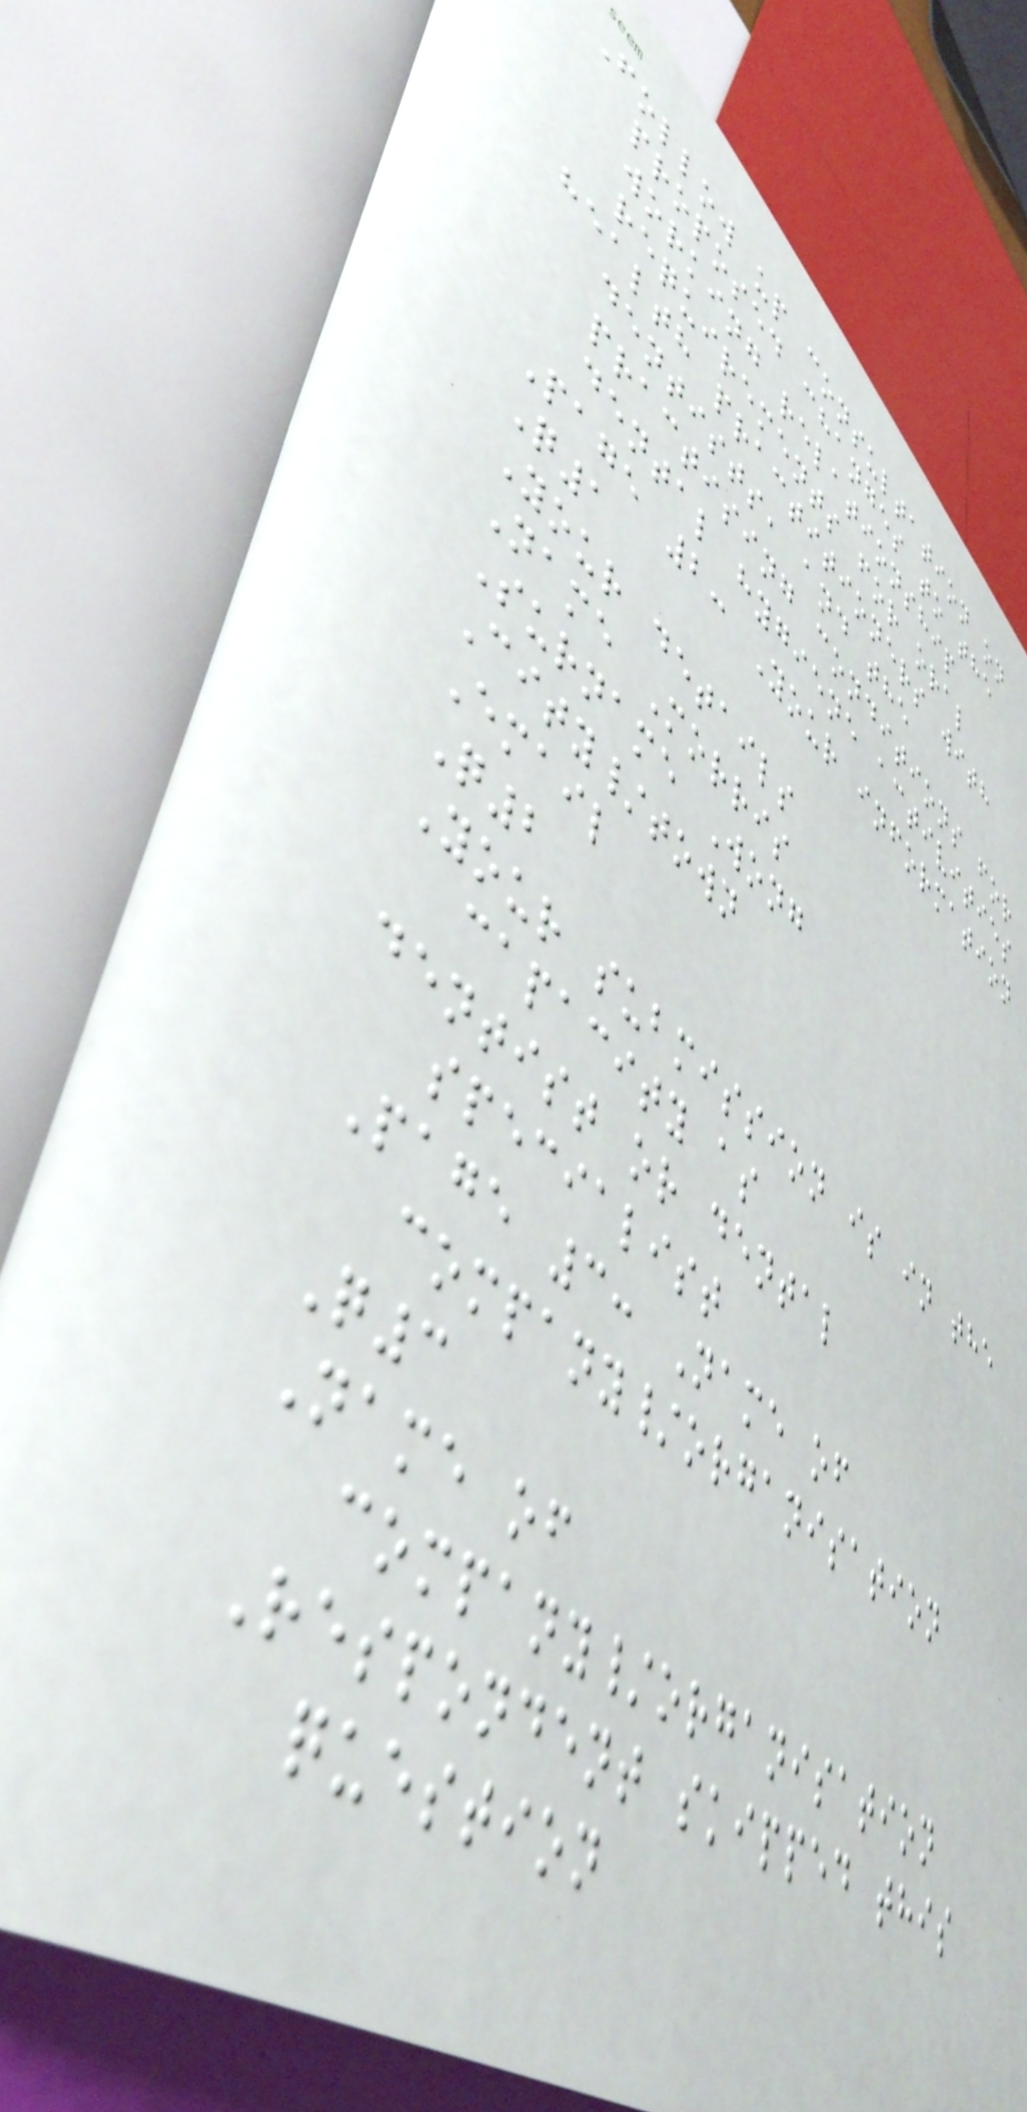Follow up consultation on
proposed changes to the
working relationship
requirements for oral
health practitioners with
dentists, and the
practising conditions for
dental hygiene activities
Page 2: Your information
Q1
Your details
Name Morris
Surname Wong
City/town
Email
Q2
Your submission is in the
capacity as
dentist or dental
specialist
Page 3: Name of
company/organisation
Q3
Name of
company/organisation
Respondent skipped this
question
